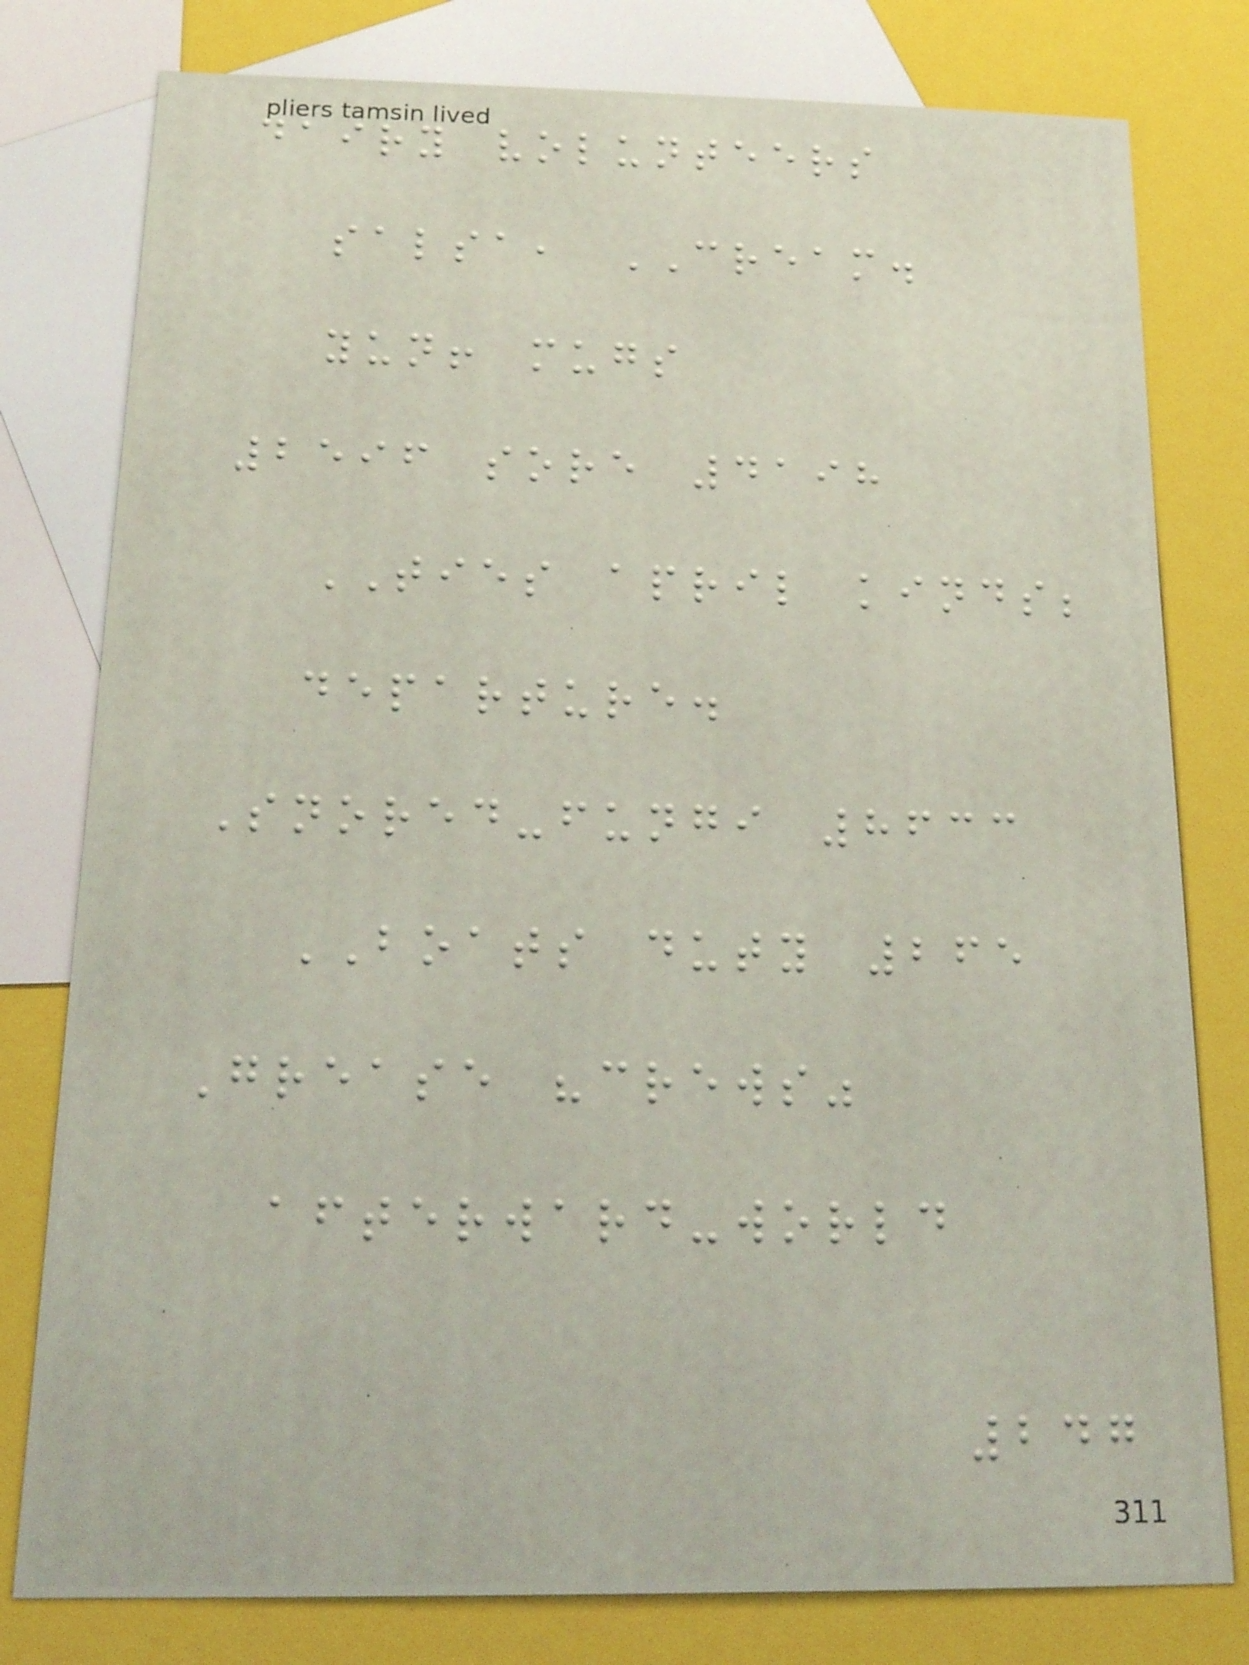dairy volunteers
salsa, CREAM.
yun! mugs
2596 sore 4198
TIES april kinds;
departure.
Snored-fungi 8633
BOATS duty 265
Grease "crews"
afterward-world
247
